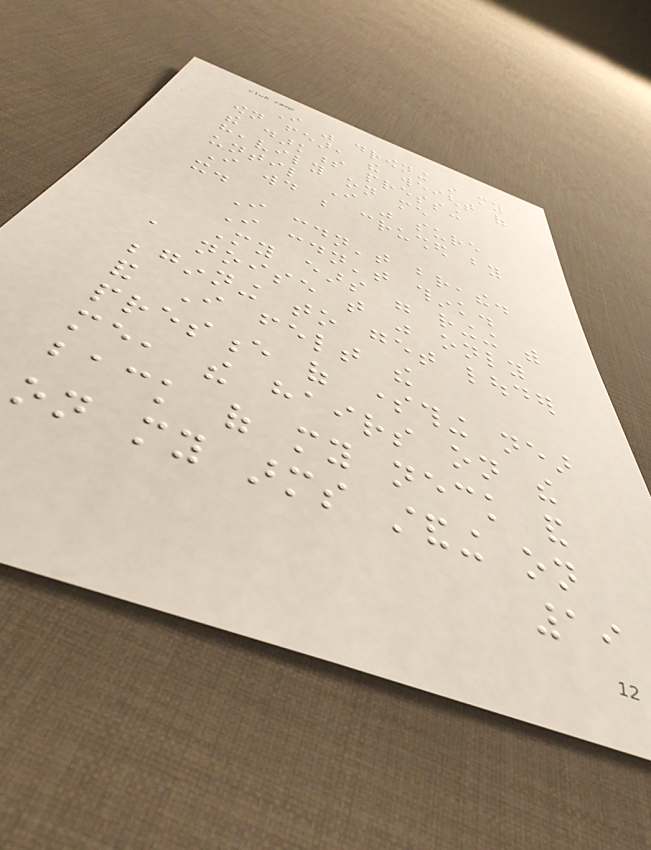I was drowning in my
own fear, the weight of
the darkness pressing
heavily on me
until I was sure
I would be crushed by
it.
I couldn't breathe.
I couldn't think.
My ears were ringing with
a noise that was only
beginning to get louder
and I felt the
presence of something near
me, the hairs on the
back of my neck and
on my arms standing on
19
